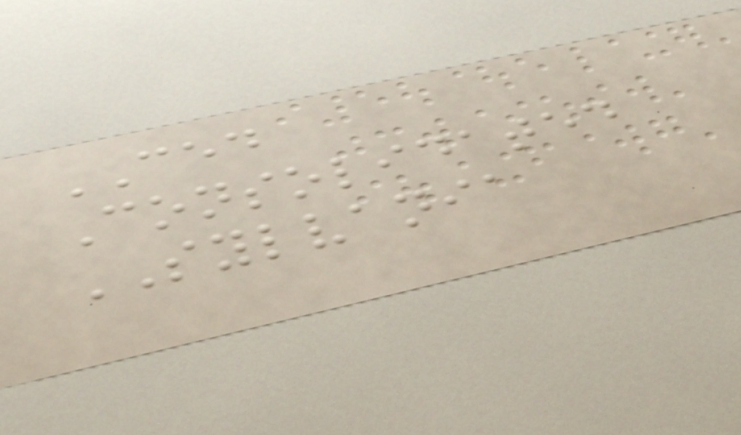CED
Consolidated
SYLVANIA
